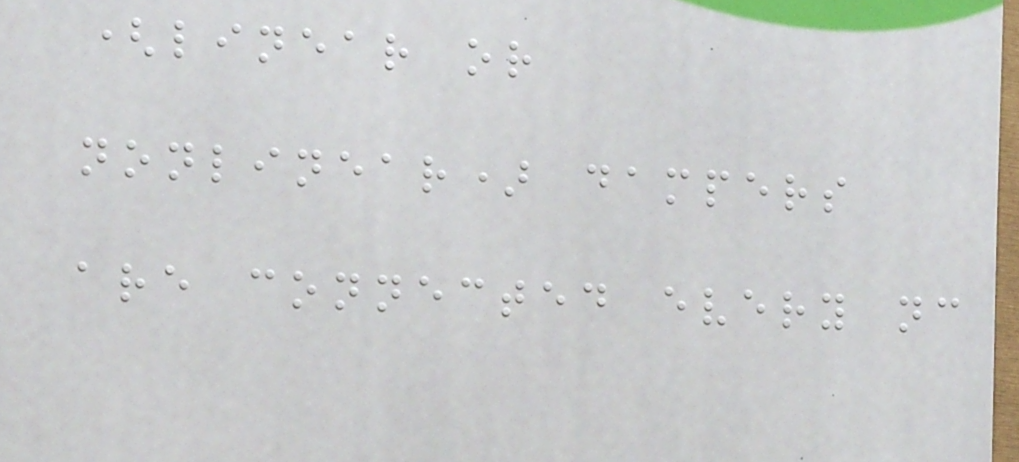(linear or
nonlinear) dampers
are connected every nc
